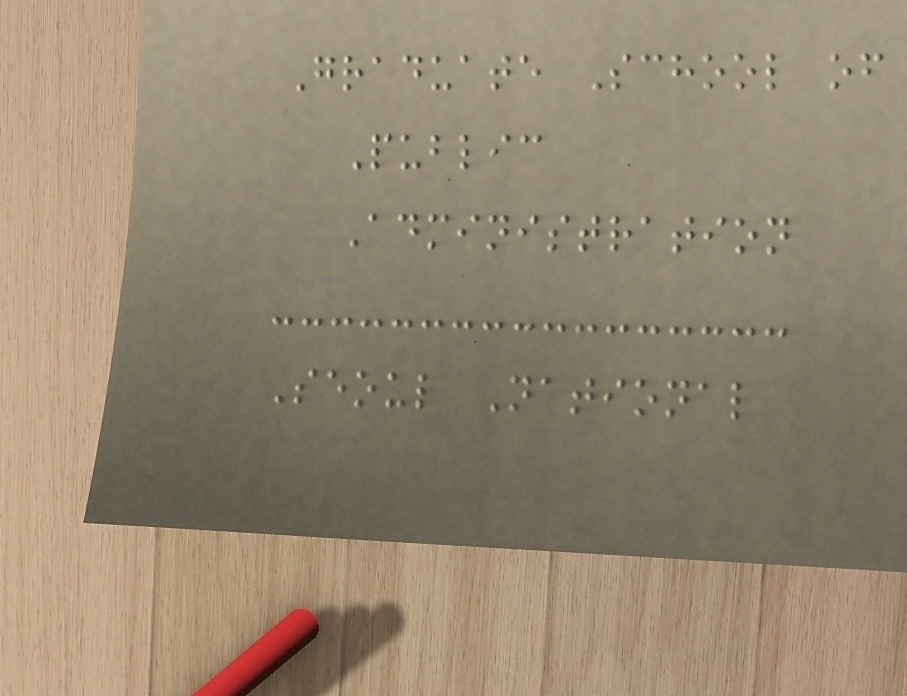Graduate School of
Public
Administration
Seoul National
